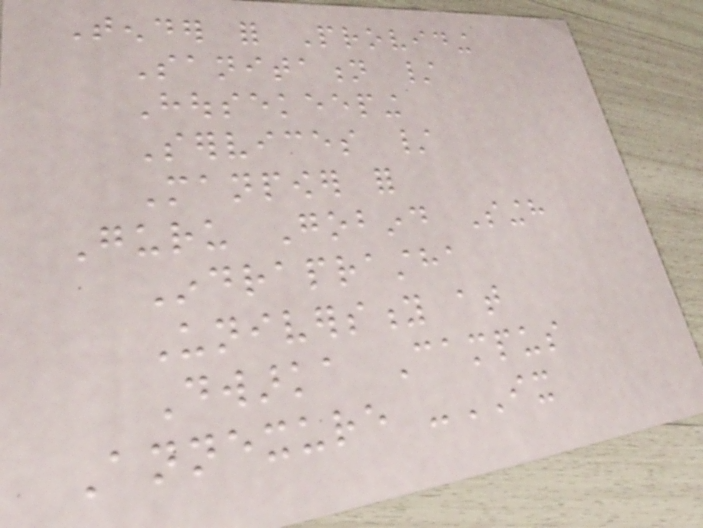Tender for Providing
Sanitation /
Housekeeping
Services /
Manpower for
Guru Gobind Singh
Indraprastha
University at
Dwarka Campus
Annexure -IX
